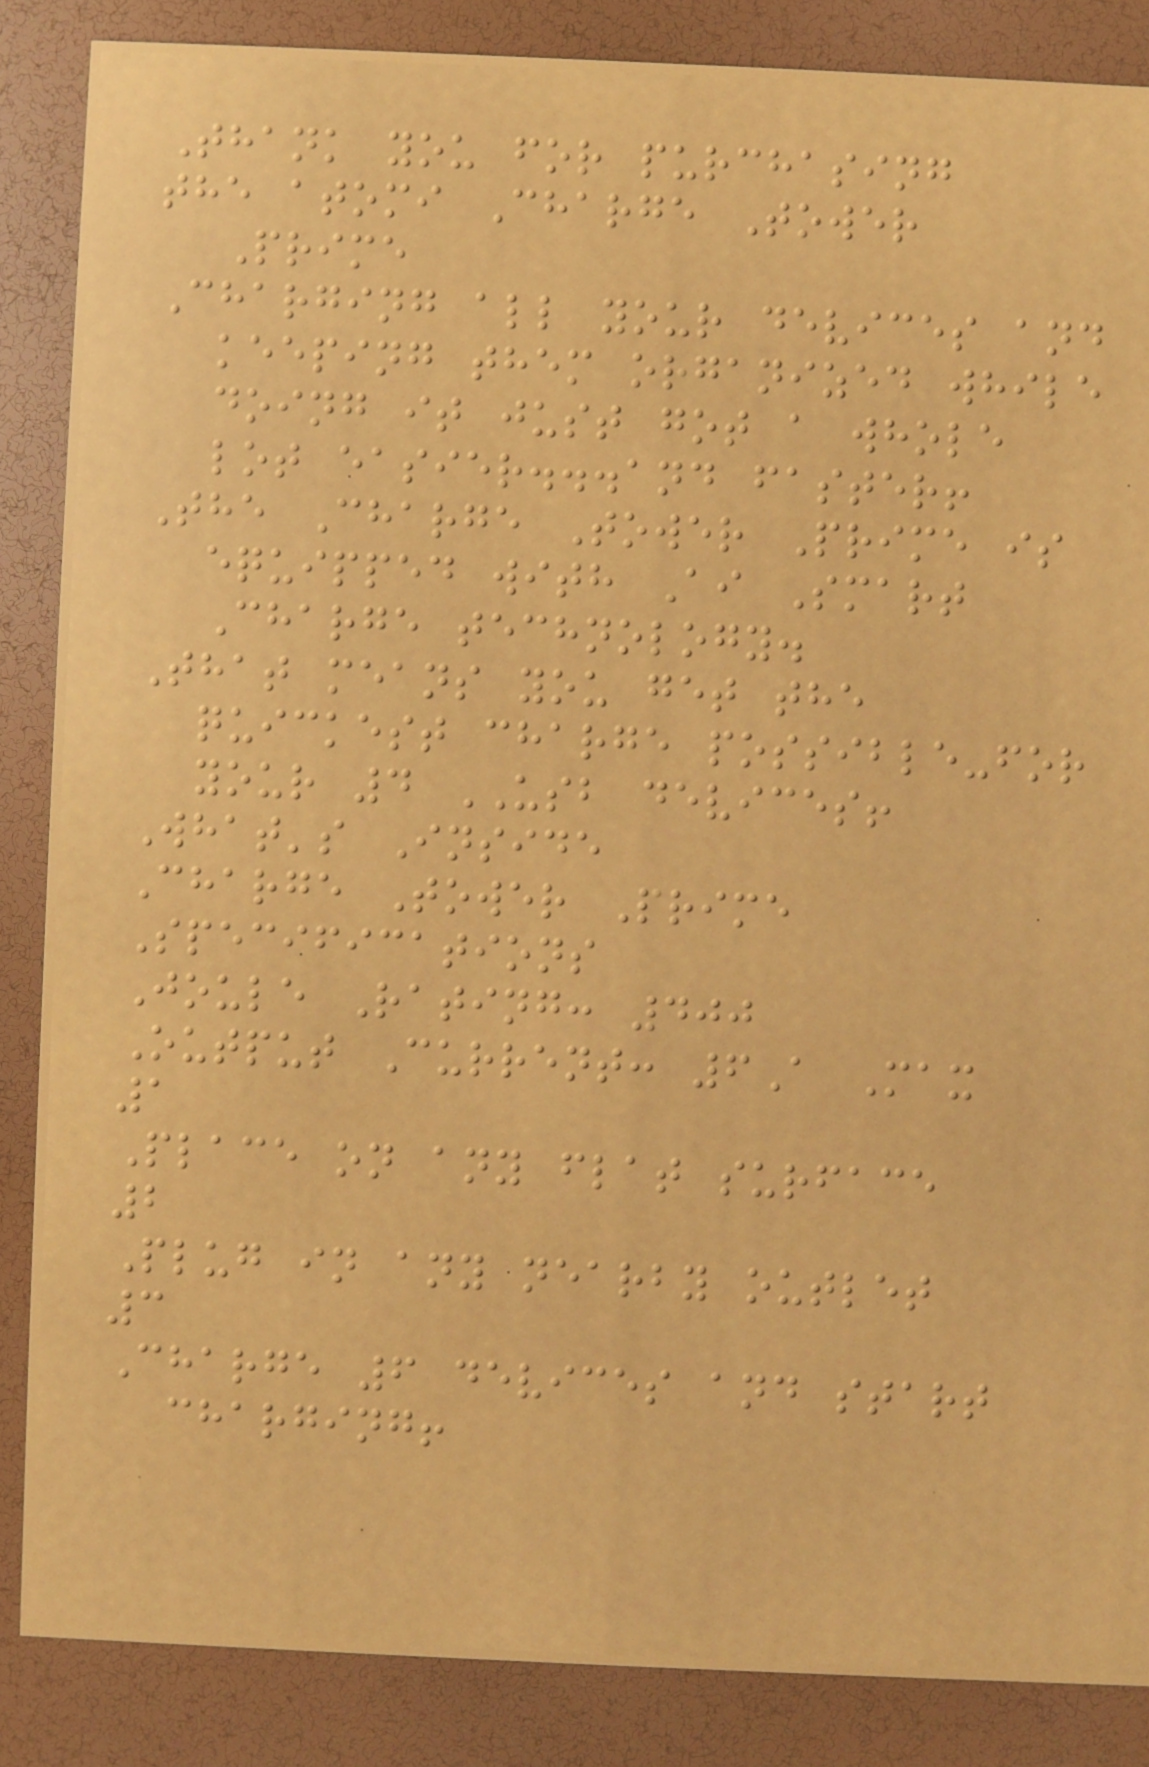Thank you for purchasing
the atomi Charge Tower
Prime
Charging all your devices and
keeping them organized while
doing it just got a whole
lot easier...and faster!
The Charge Tower Prime is
equipped with Ai Smart
Charge technology.
That means you get the
quickest charge possible-for
your 4 USB devices!
What's Inside
Charge Tower Prime
Specifications
Joule Rating: 400
Output Current: 6A Max
1
Place on any flat surface
2
Plug in any nearby outlet
3
Charge 6 devices and start
charging!
